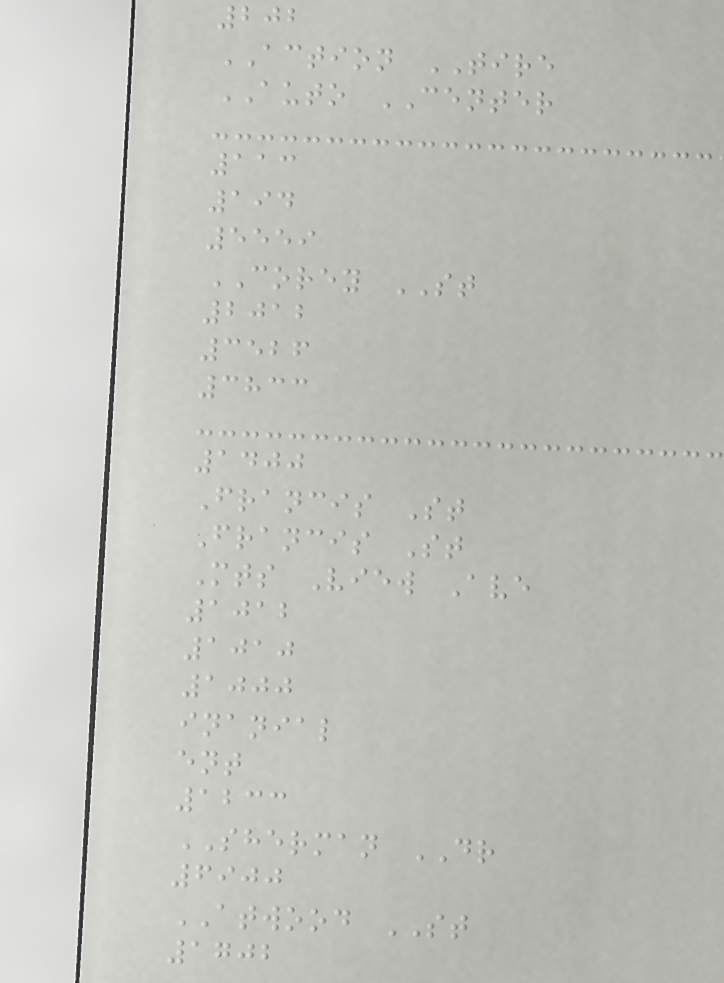202
ACTION TIRE
AUTO CENTER
113
194
5559
COREY ST
2012
3526
3833
1400
Francis St
Francis St
Mts View Ave
1012
1010
1000
inanial
ent
1233
SHERMAN DR
6900
ATWOOD ST
1702
